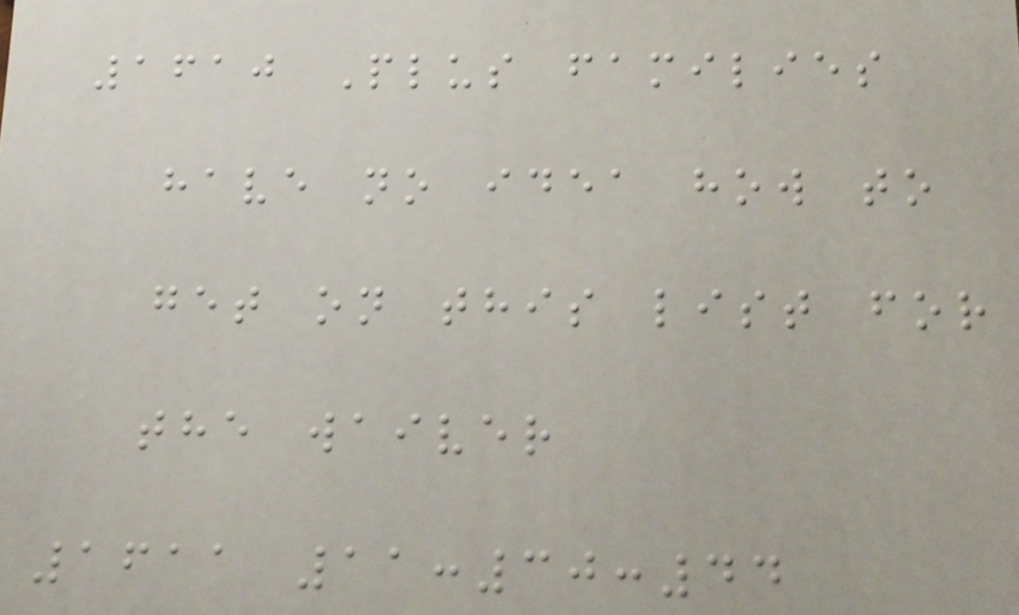1610 Plus families
have no idea how to
get on this list for
the waiver
1611 11:30:44
